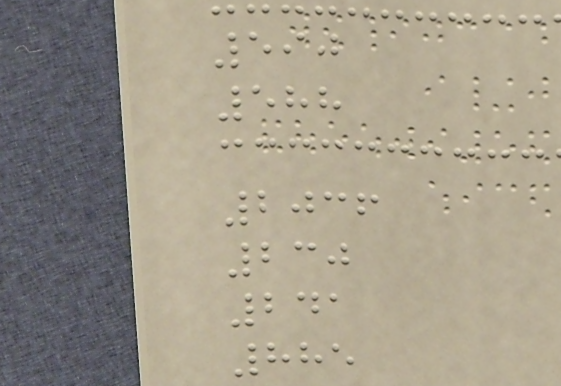590
588
2036
230
241
885
